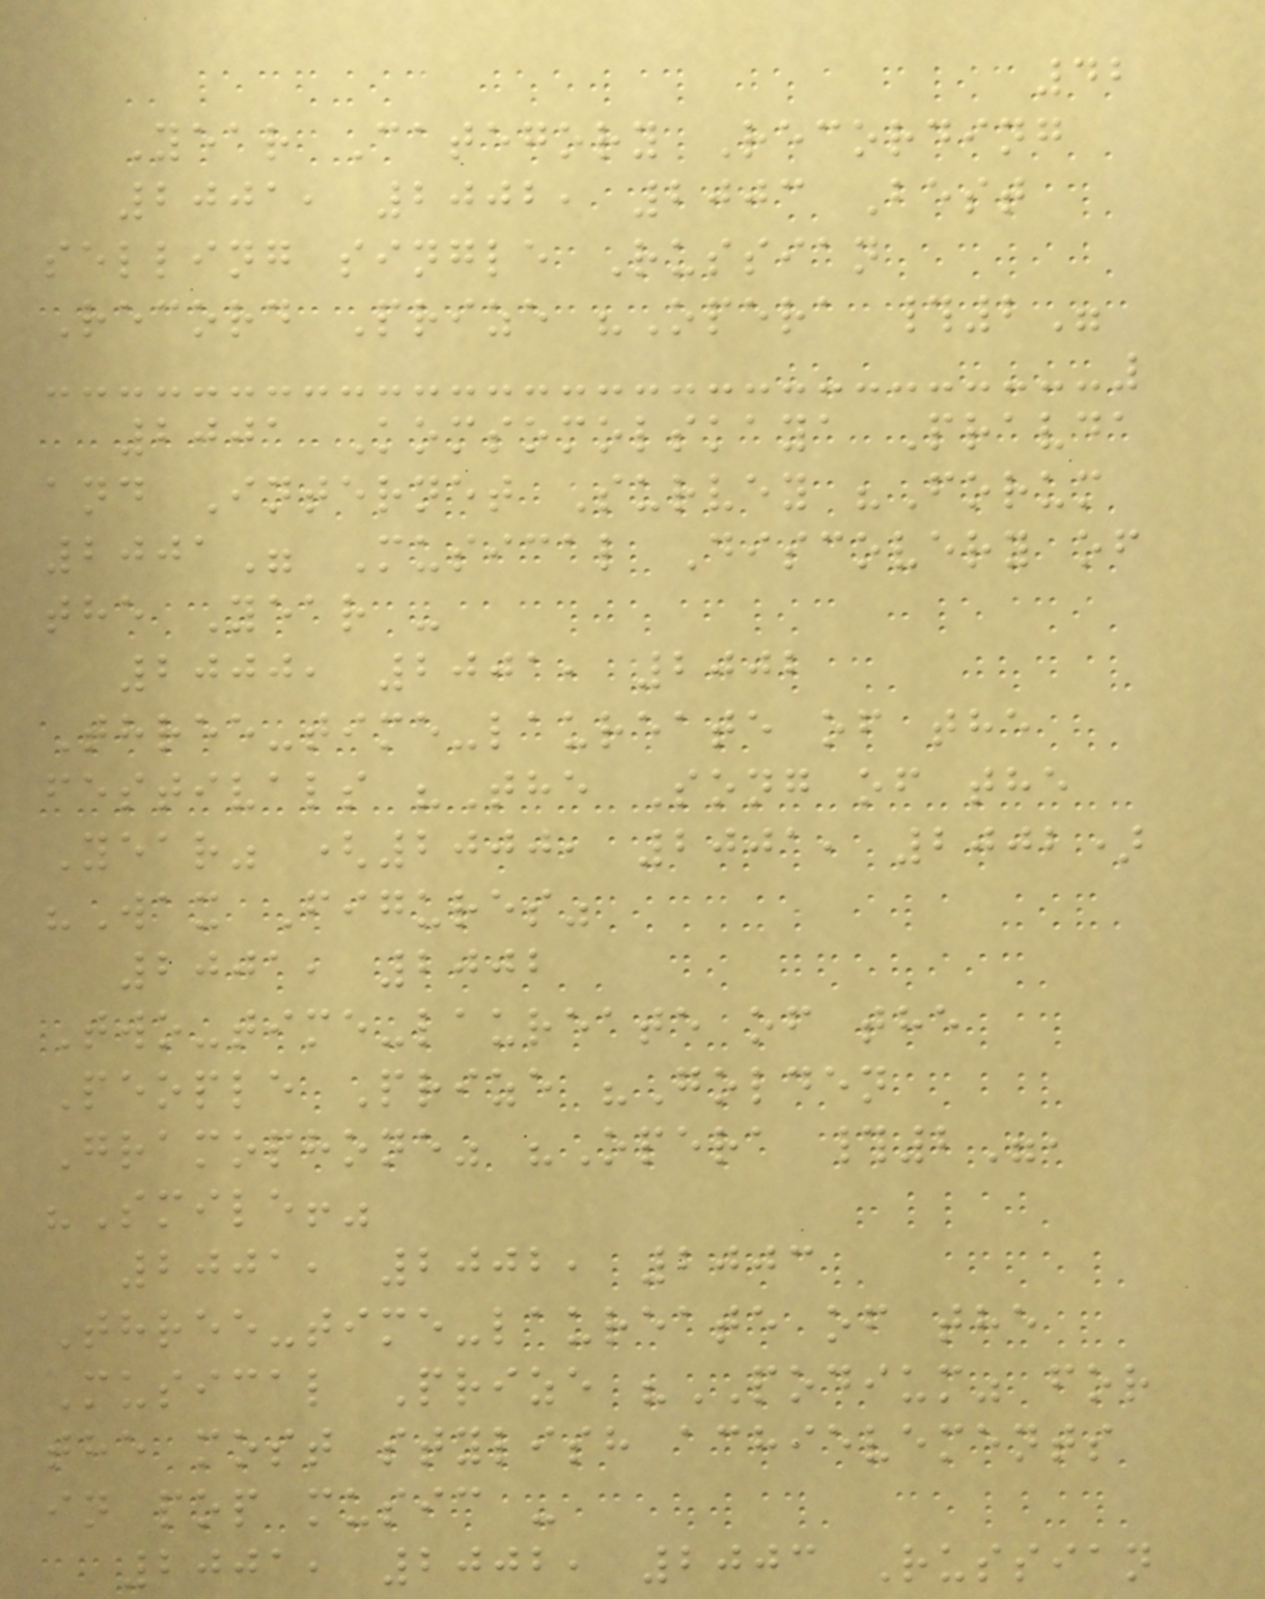42
Year Category Recording
2001, 2002, 2003 Best
selling single Russian
Record Prize "Opera #2"
2001 Komsomolskaya Pravda
and Internet Survey "Forum
2001" Musical Discovery of
the Year -
2000, 2001, 2002
Three-time-laureate of the
festivals "The Song of the
Year" (2000, 2001, 2002)
"Wax Figures"
2001, 2002
Two-time-laureate of the
People Prize "Golden
Gramophone" "Opera #2",
"Smile!"
2001, 2002, 2003
Three-time-laureate of the
Musical Prize "PODIUM" for
the most stylish achievements
in pop music -
2001, 2002, 2003 Russian
